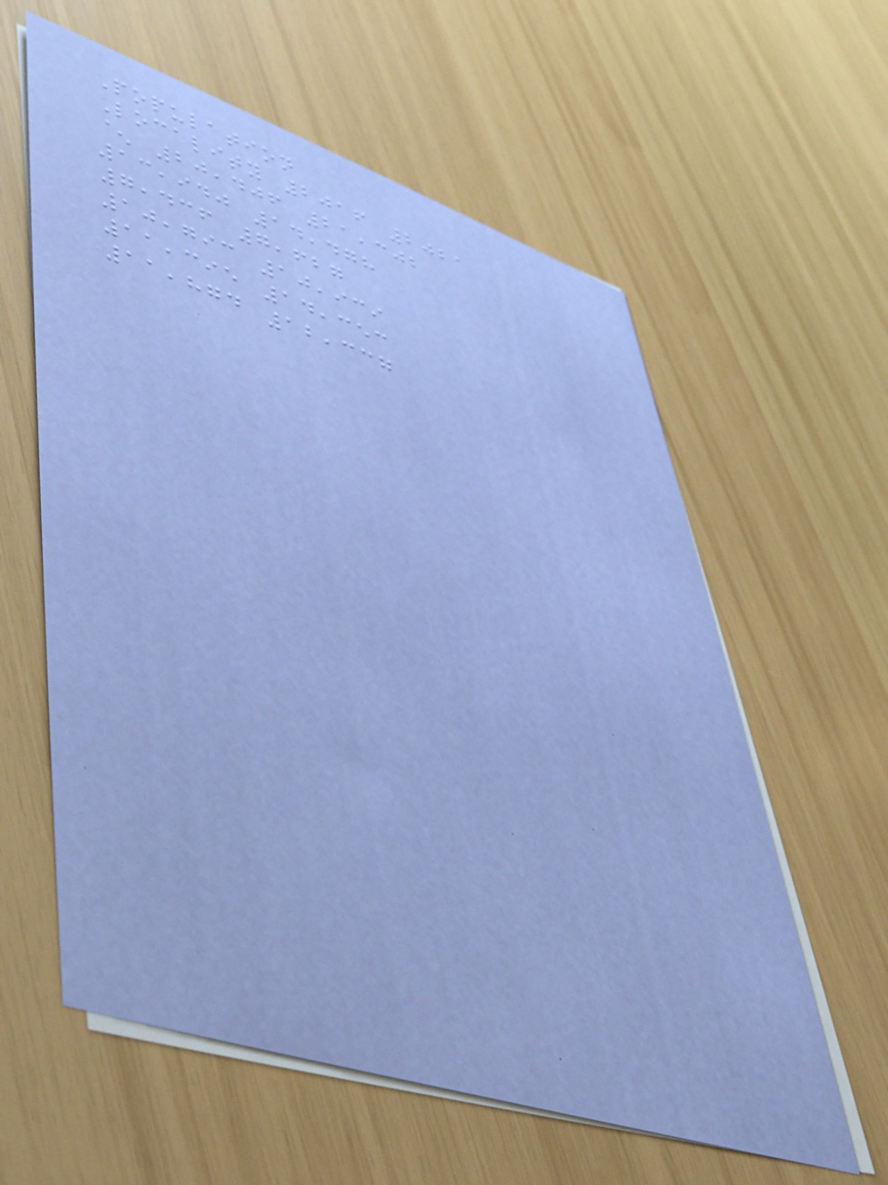Population
Locality 2016 2021
^ 20,406 21,302
13,940 14,478
7,436 7,627
10,793 10,939
11,395 14,353
11,874 12,337
